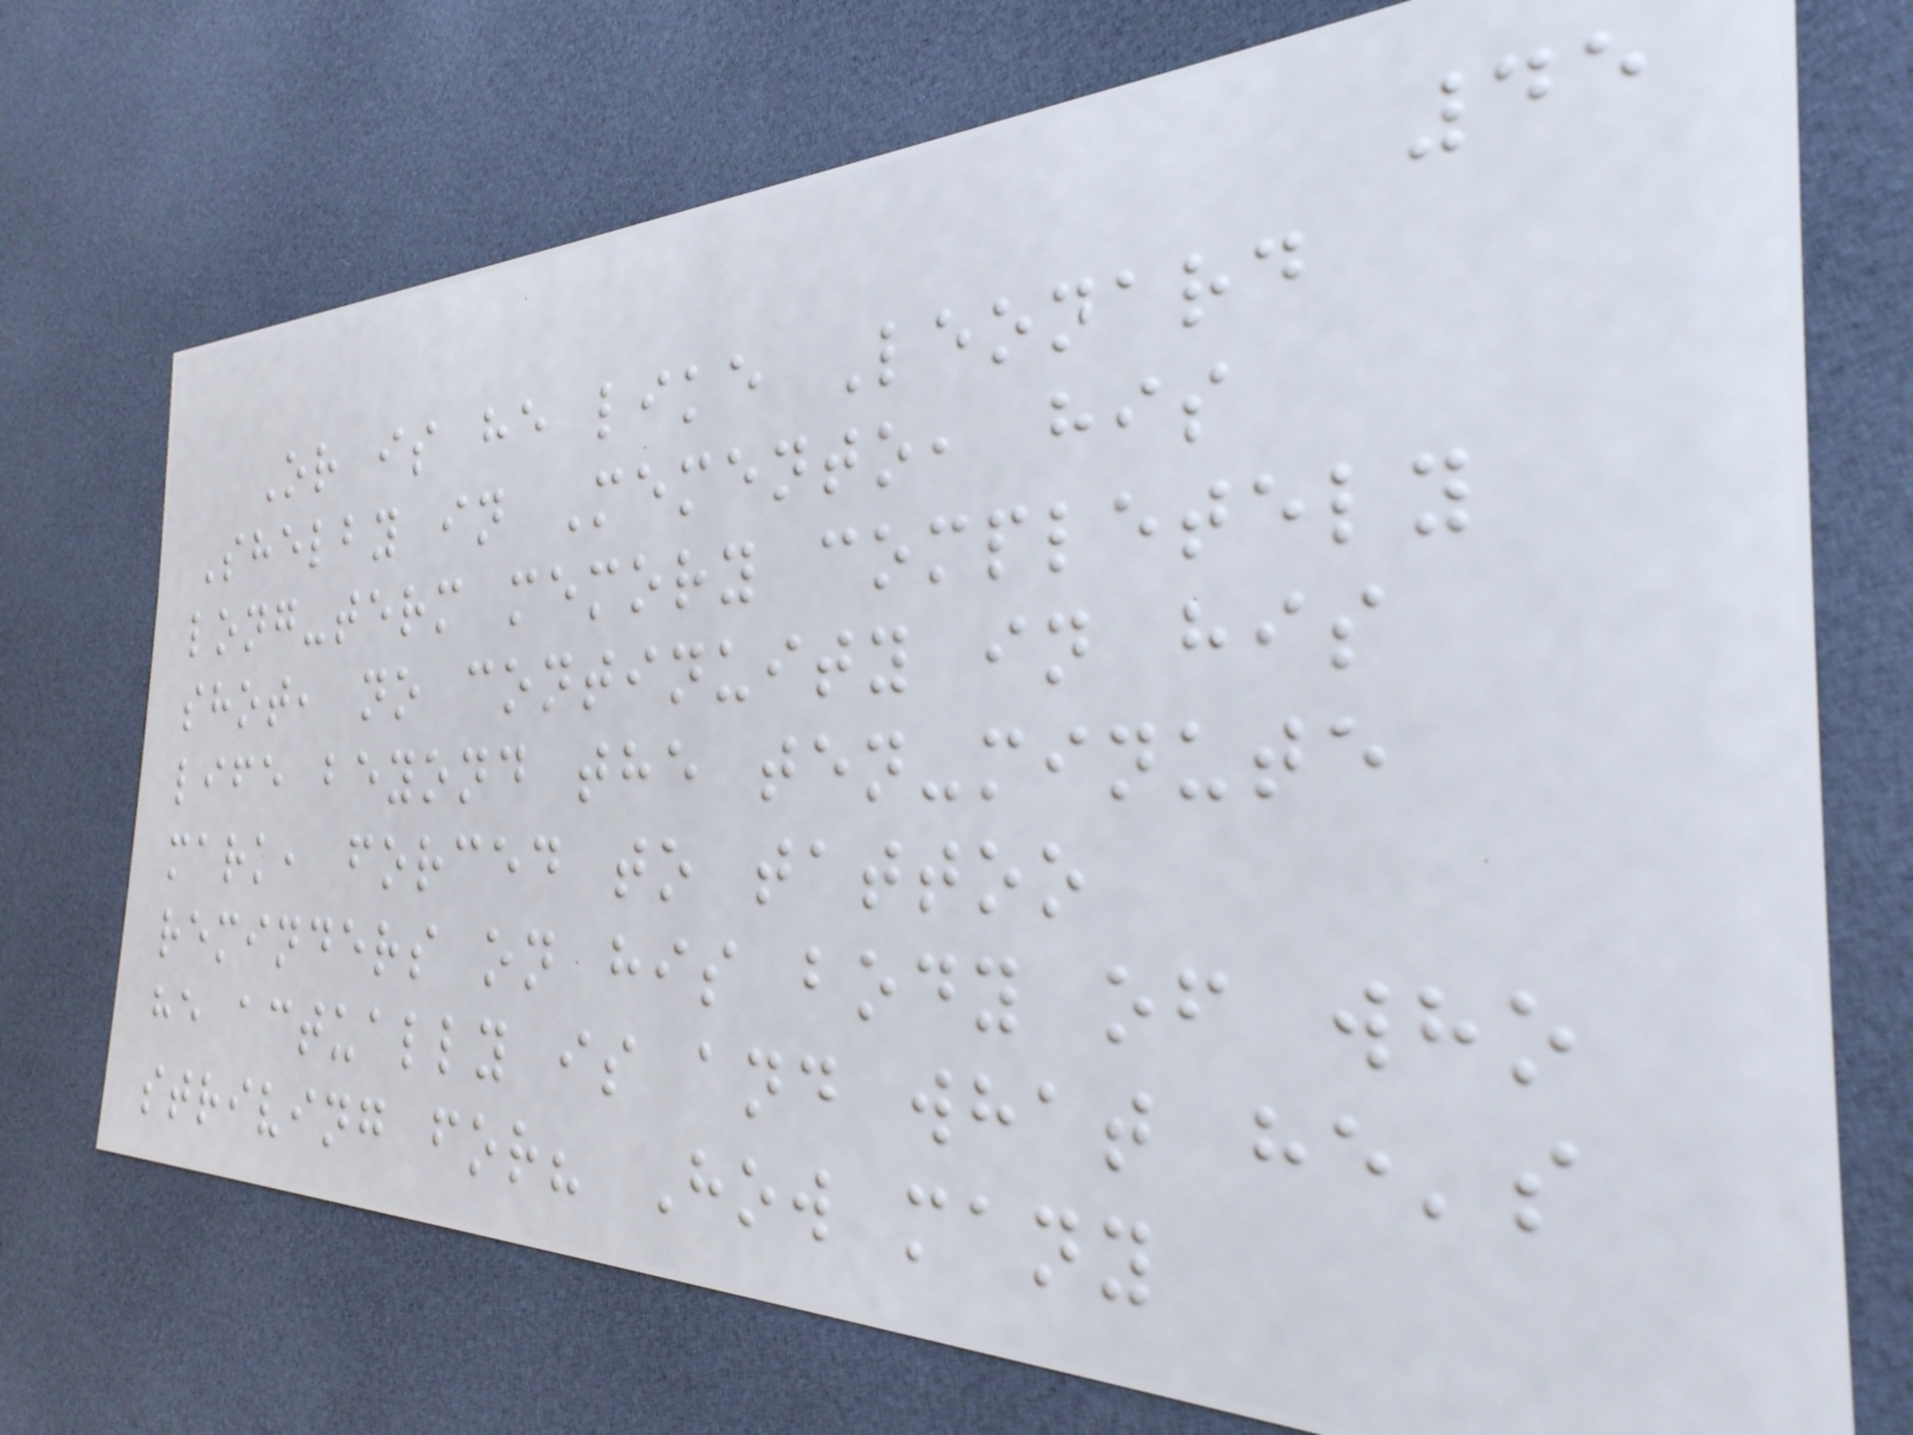45
Or is he like Leonard
Shelby in Memento, his
long-term memory completely
shot, no continuity in his
life beyond the ten-minute
mark, forced to tattoo
reminders on his body of who
he actually is and what he's
striving for? How many
